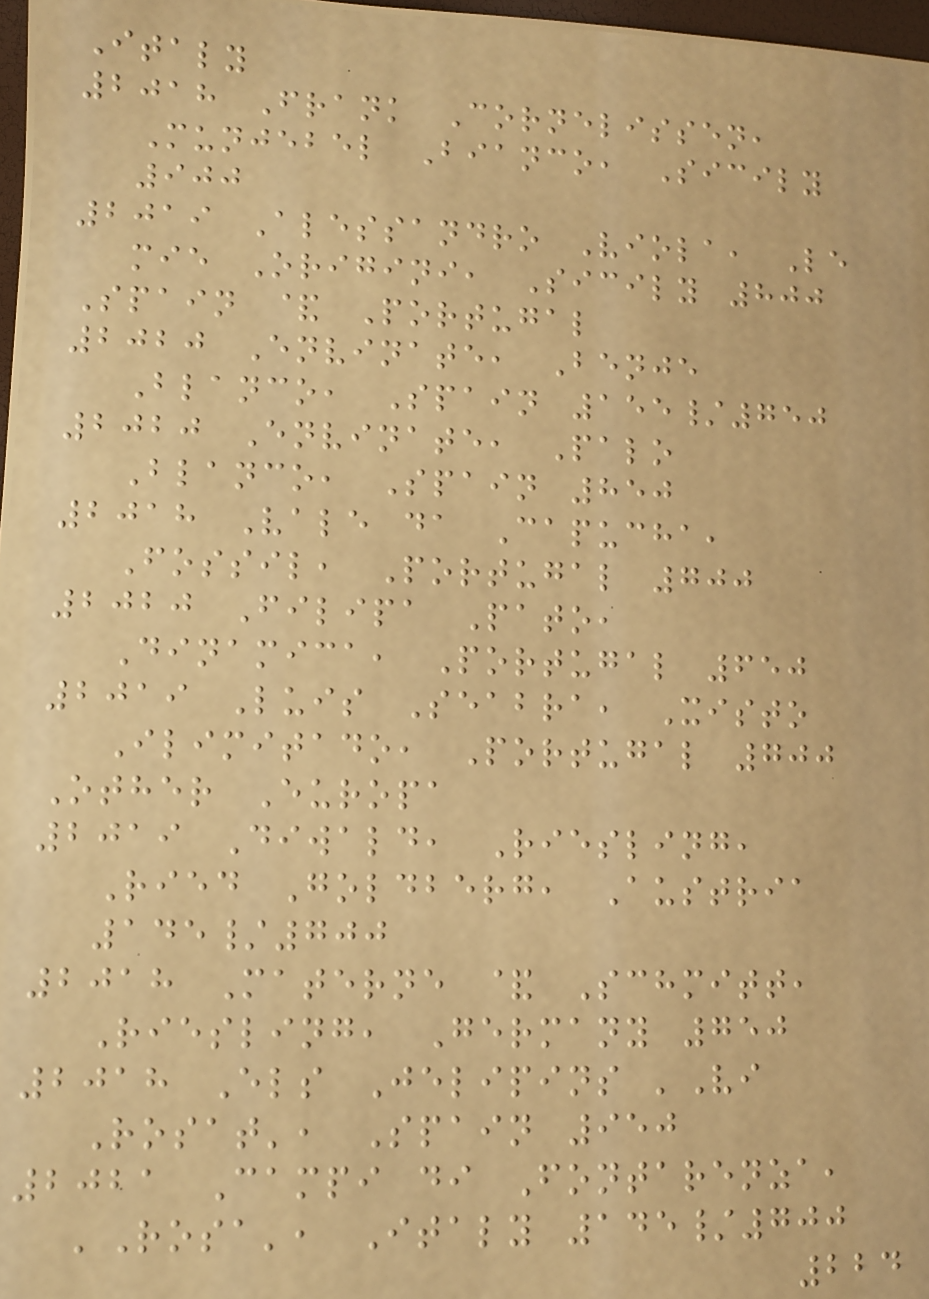Italy
2018 Frank Cornelissen,
Munjebel Bianco, Sicily
900
2019 Alessandro Viola, Le
mie Origini, Sicily 800
Spain & Portugal
2020 Envinate, Benje
Blanco, Spain 155/750
2020 Envinate, Palo
Blanco, Spain 850
2018 Vale da Capucha,
Fossil, Portugal 700
2020 Filipa Pato,
Dinamica, Portugal 650
2019 Luis Seabra, Xisto
Ilimitado, Portugal 700
Other Europa
2019 Diwald, Riesling,
Ried Goldberg, Austria
145/700
2018 Materne & Schmitt,
Riesling, Germany 750
2018 Els Jelipins 'Vi
Rosat', Spain 950
2021 Campi di Fontarenza,
'Rosa', Italy 145/700
224
